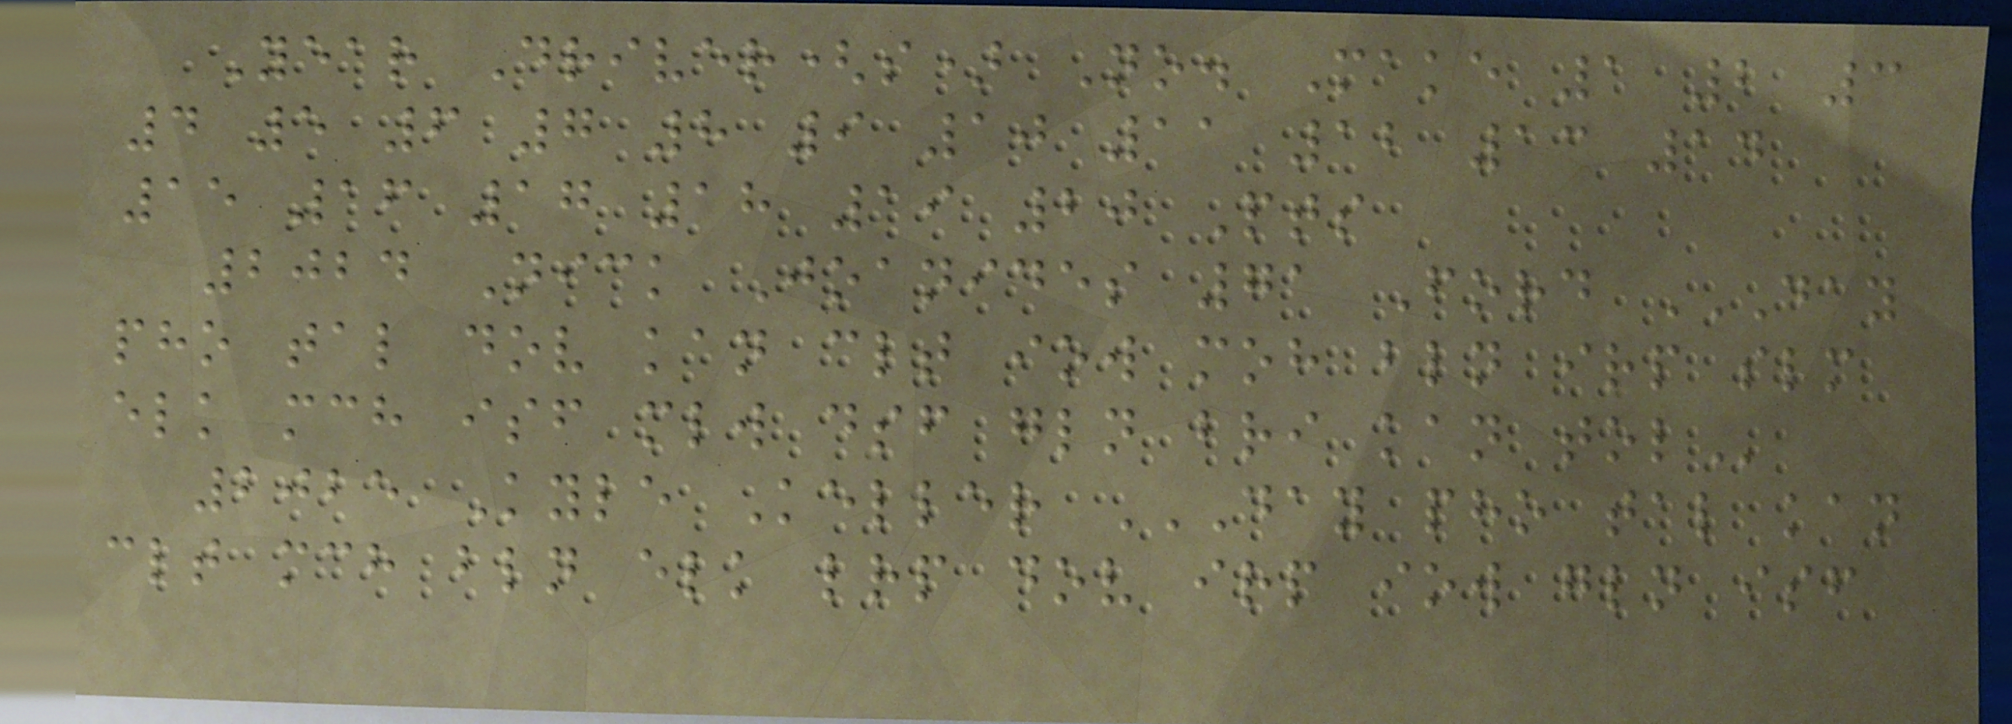Year Driver(s) No. Make 1 2 3
4 5 6 7 8 9 10 11 12 13 14
15 16 17 18 19 20 Pts
2024 Nick Joanides 71 Ford DAY
PHO TAL DOV KAN CLT IOW MOH BLN IRP SLM
ELK MCH ISF MLW DSF GLN BRI KAN TOL
2025 Kyle Keller DAY PHO TAL KAN
CLT MCH BLN ELK LRP DOV IRP IOW GLN ISF
